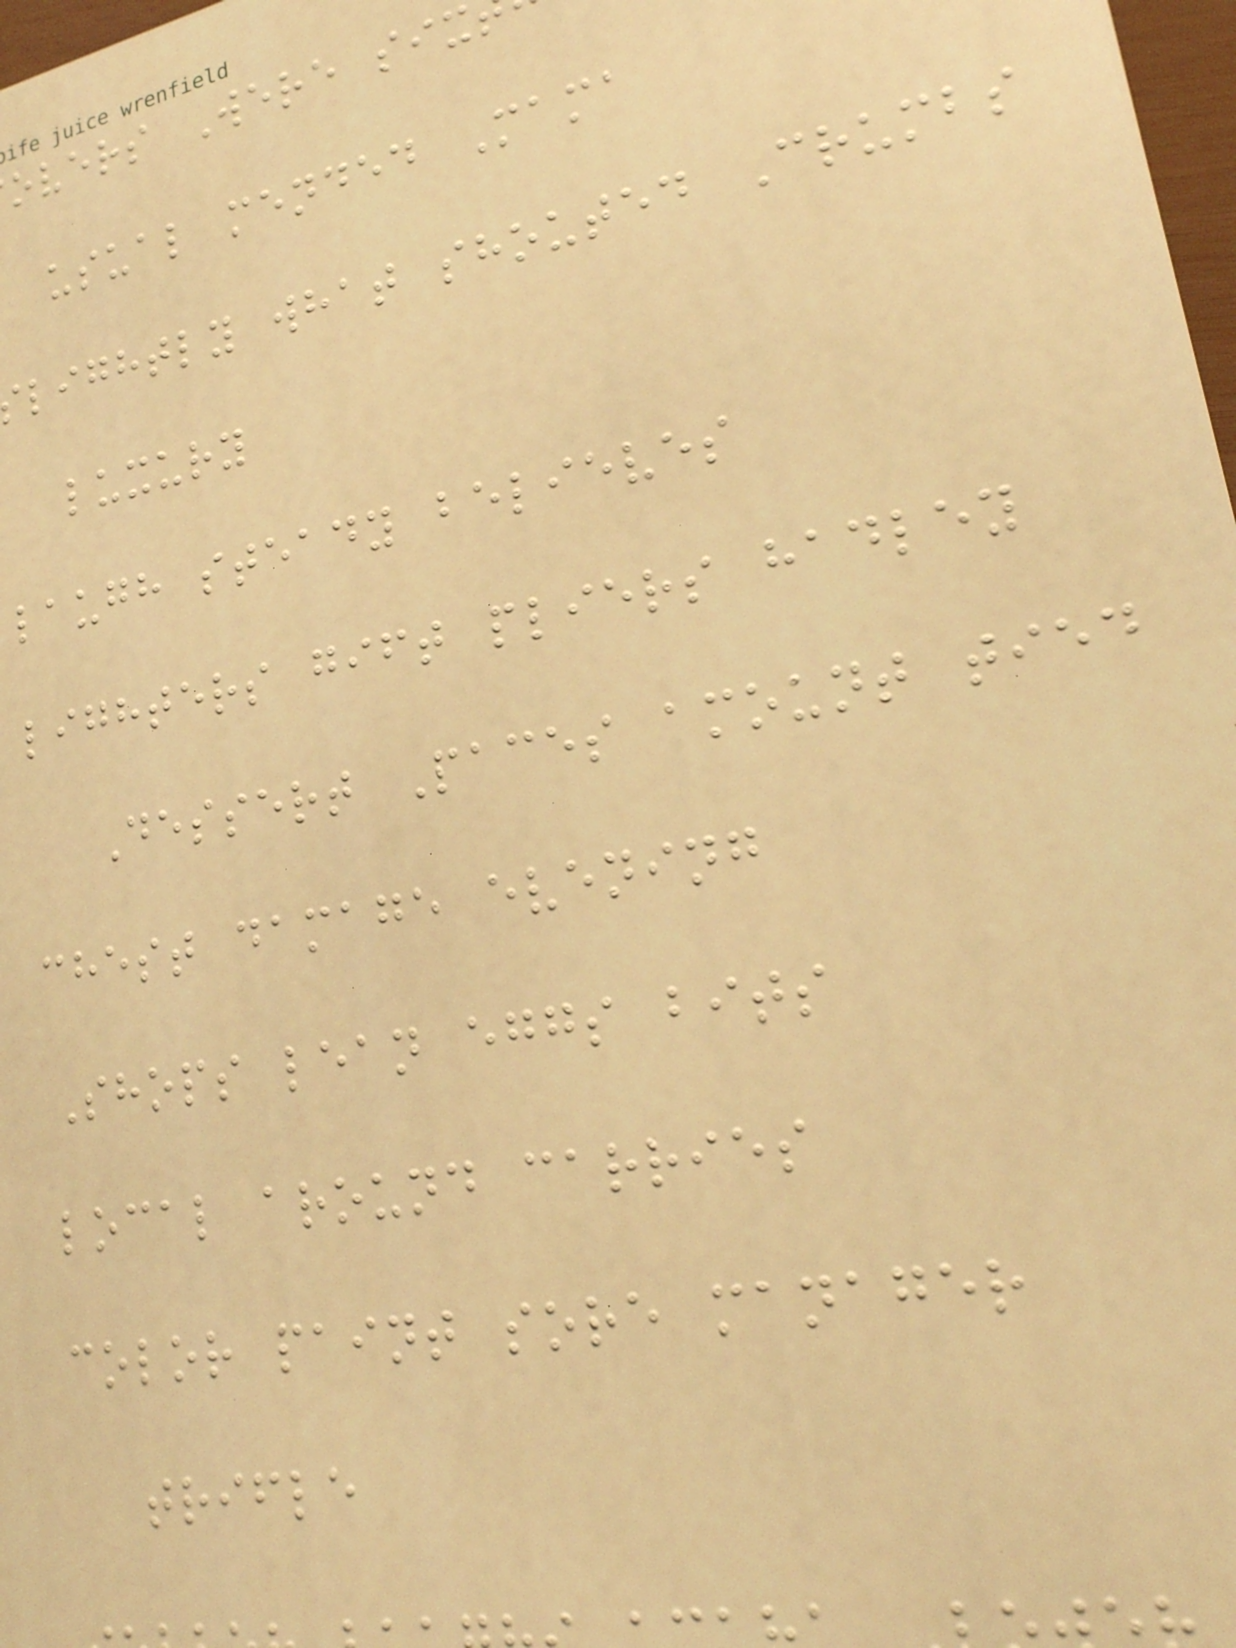overs Were six
usual mended Mama
lightly what shouted Crumbs
luxury
laugh steady believes
lighters gift pliers hadley
Dessert Paces amount tied
chest damage evening
Shops lean eggs bits
local around carries
color paint sore manager
trifle
